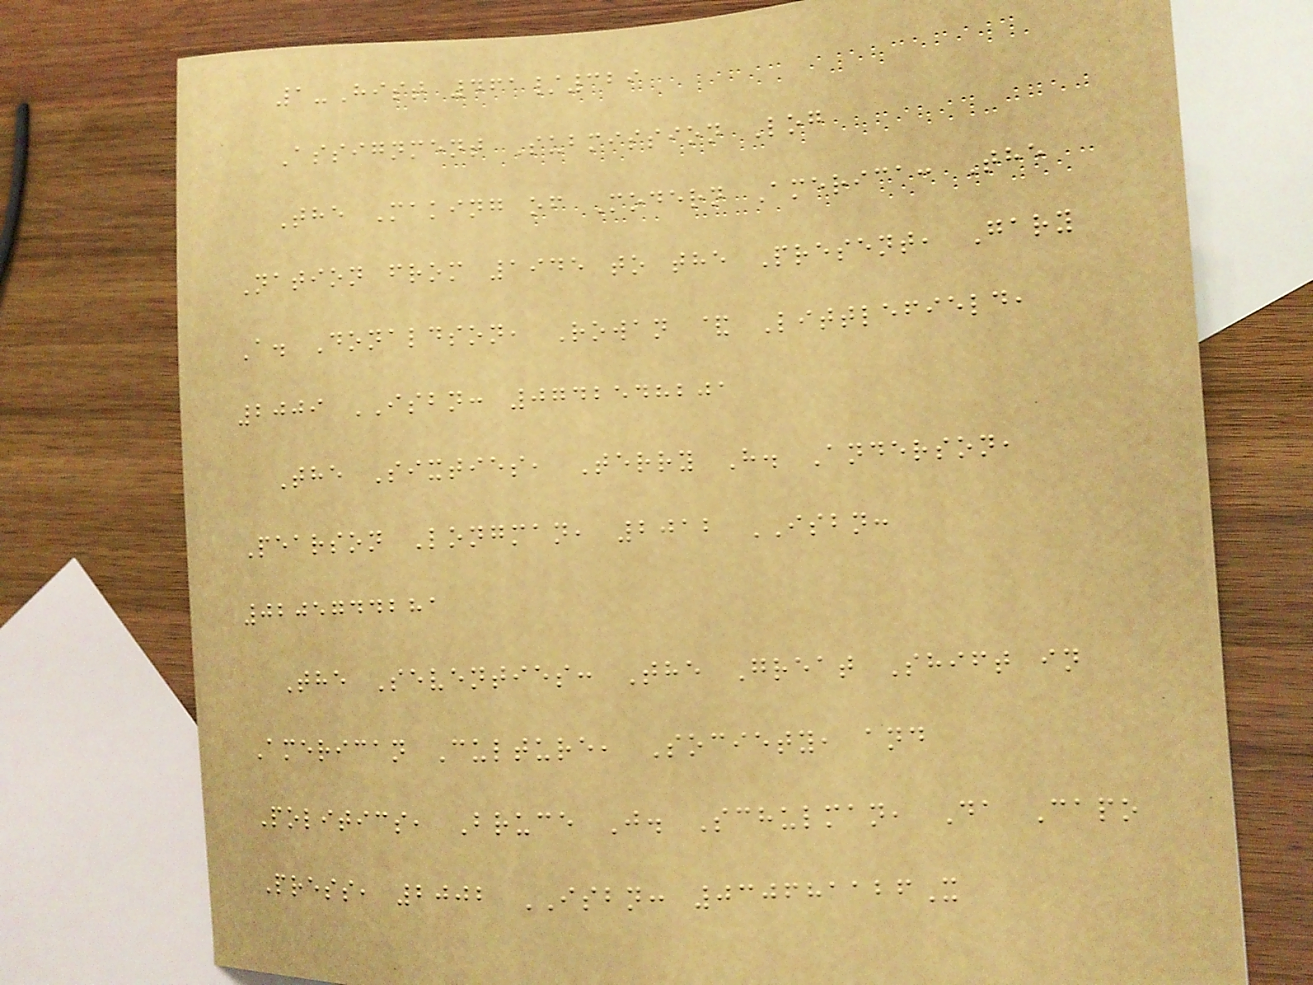1-Hist 461/329
Assignment Submission Log
The Making of Modern America: The
Nation from 1945 to the Present, Gary
A. Donaldson, Rowan & Littlefield,
2009 ISBN: 0742548201
The Sixties, Terry H. Anderson,
Pearson Longman, 2012 ISBN:
0205744281
The Seventies: The Great Shift in
American Culture, Society, and
Politics, Bruce J. Schulman, Da Capo
Press, 2002 ISBN: 030681126X
